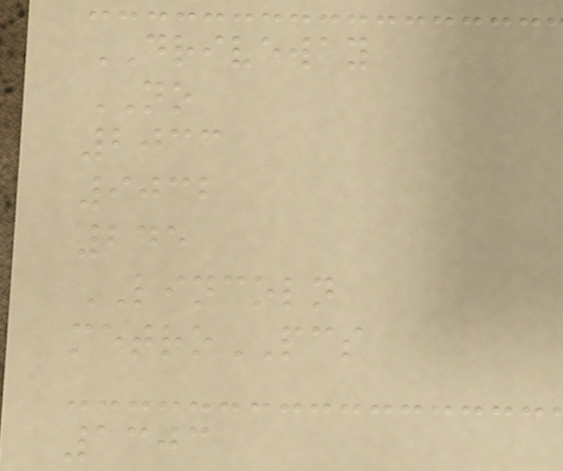DRIVEWAY
NO
2033
9032
245
LINCOLN
metroPCS
1303
